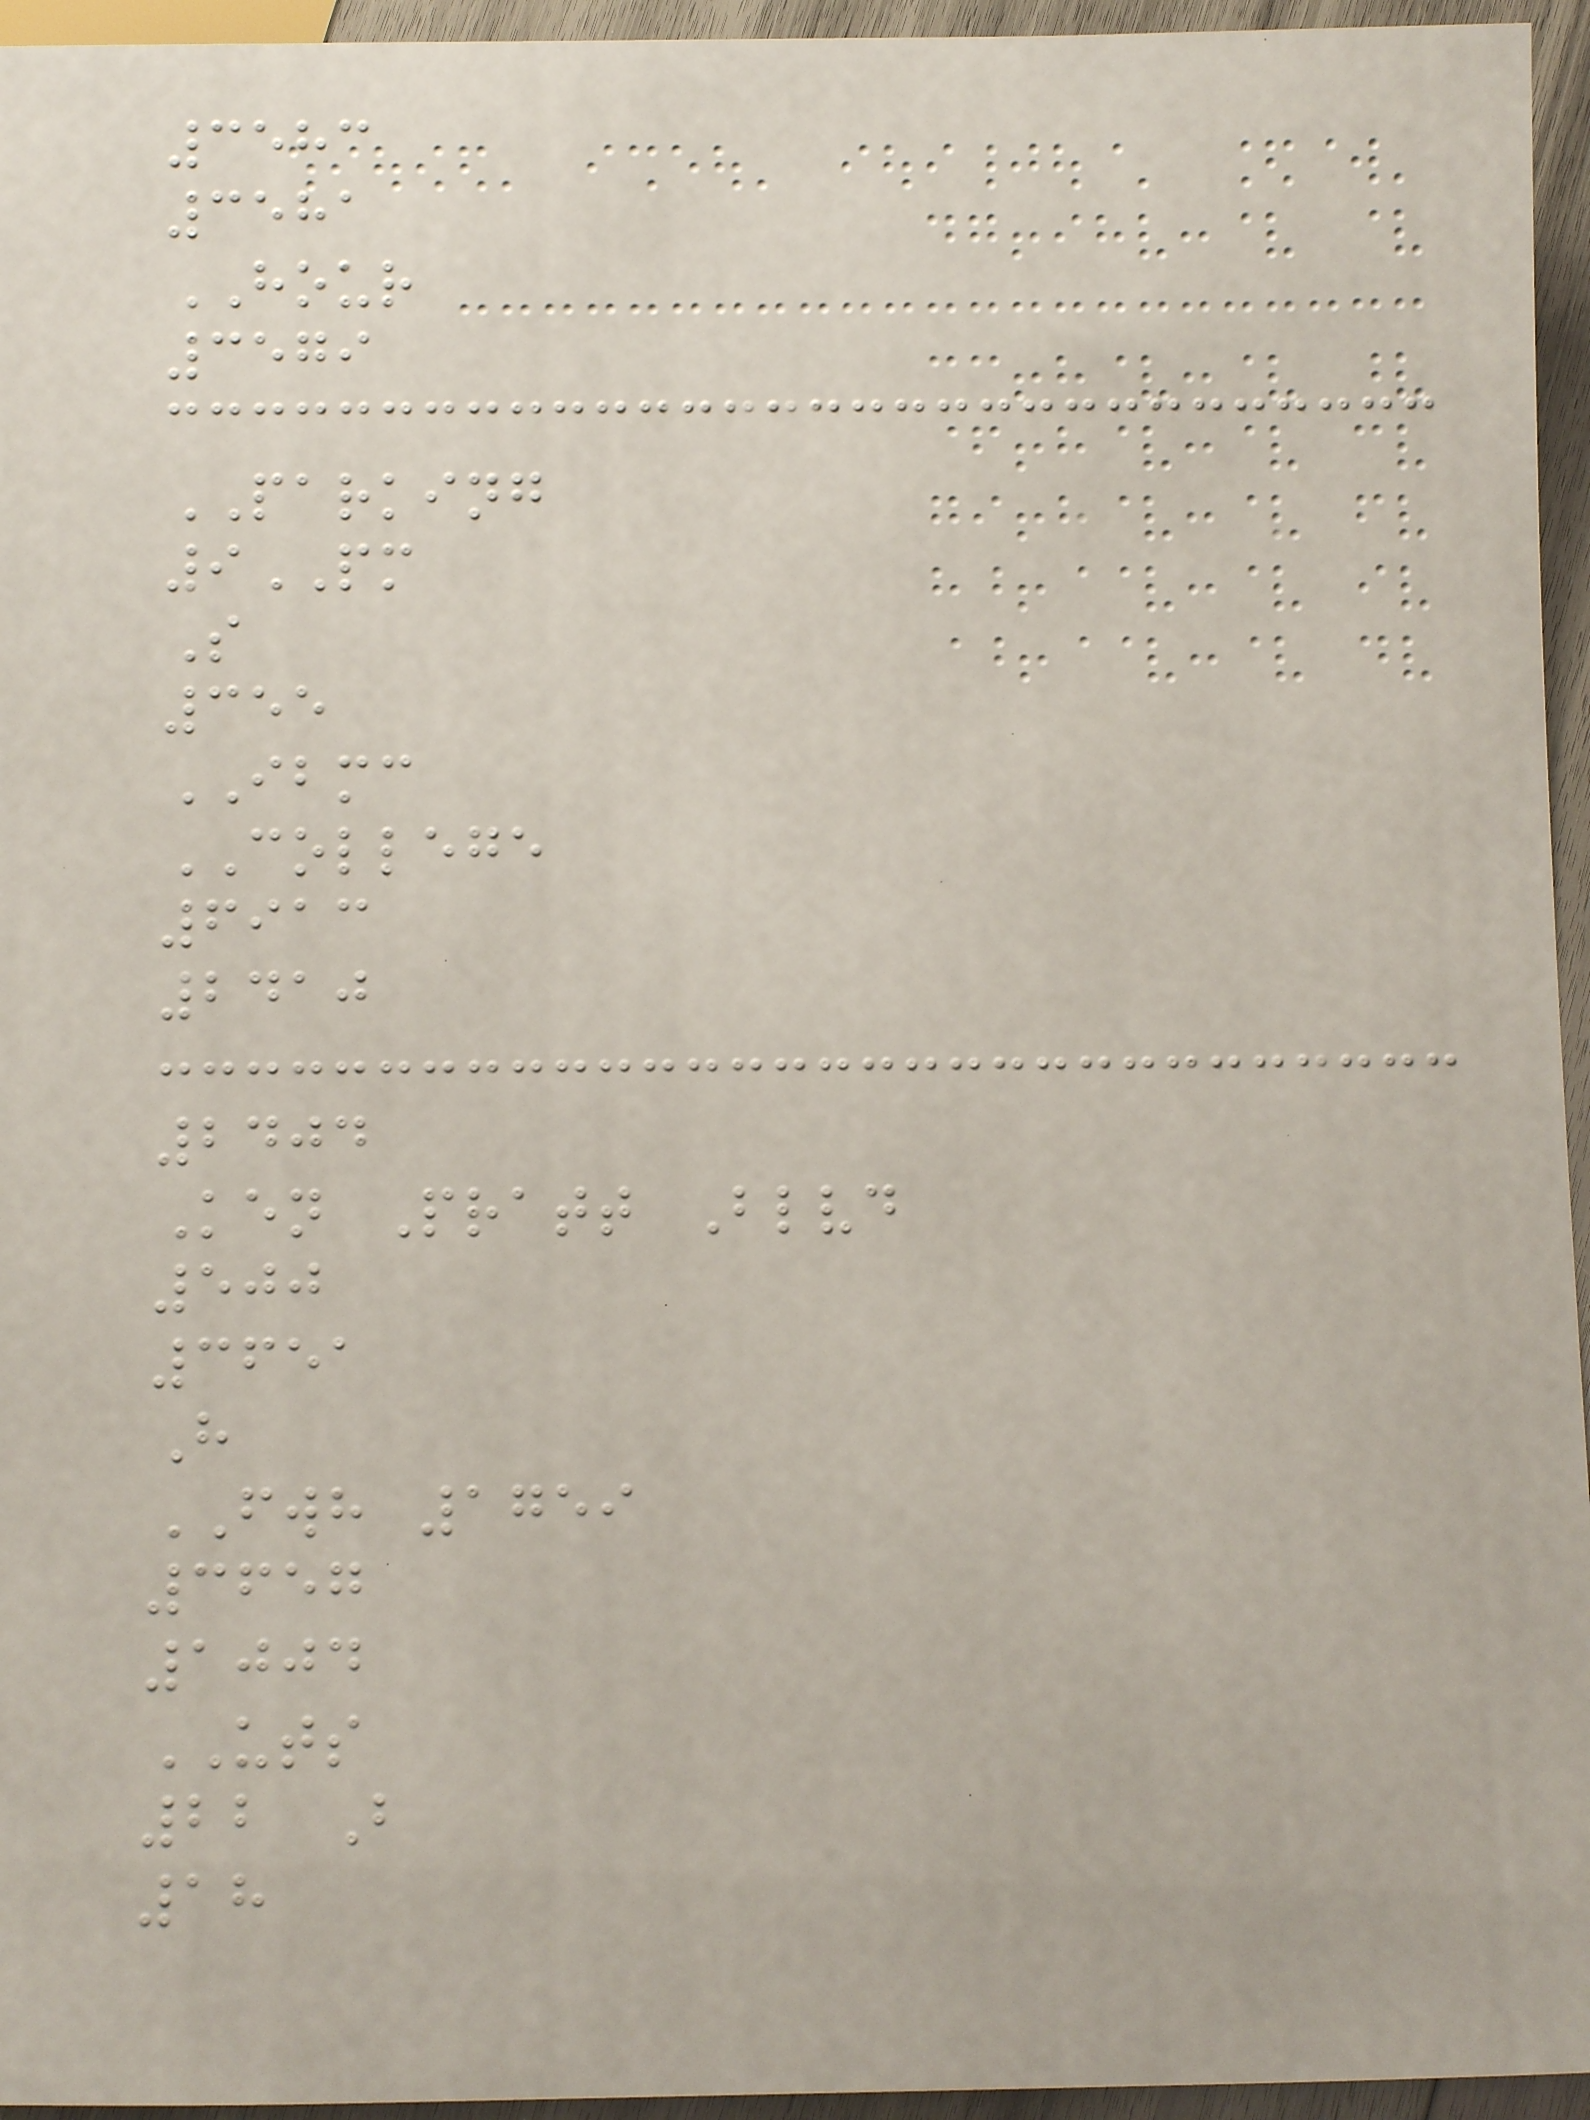3583
3581
HOUR
3579
PARKING
9PM
S
355
IBMC
COLLEGE
6913
2410
2404
Ken Pratt Blvd
500
3651
H
FWH 1759
3657
1004
UTS
22 B
18
